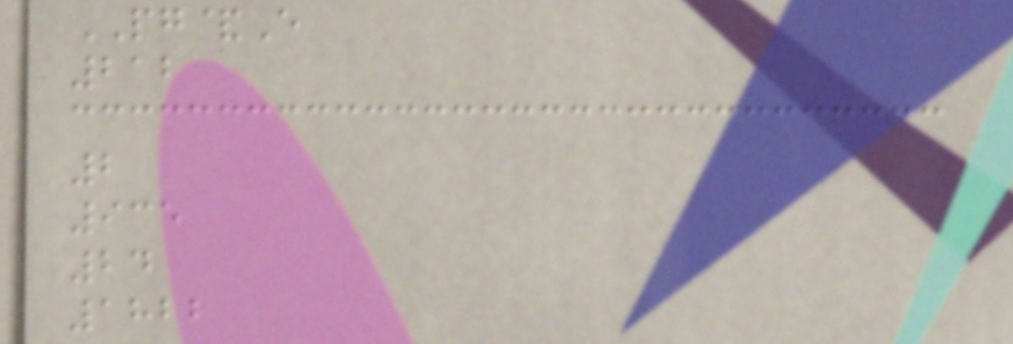PG&E
212
2
935
24
1822
